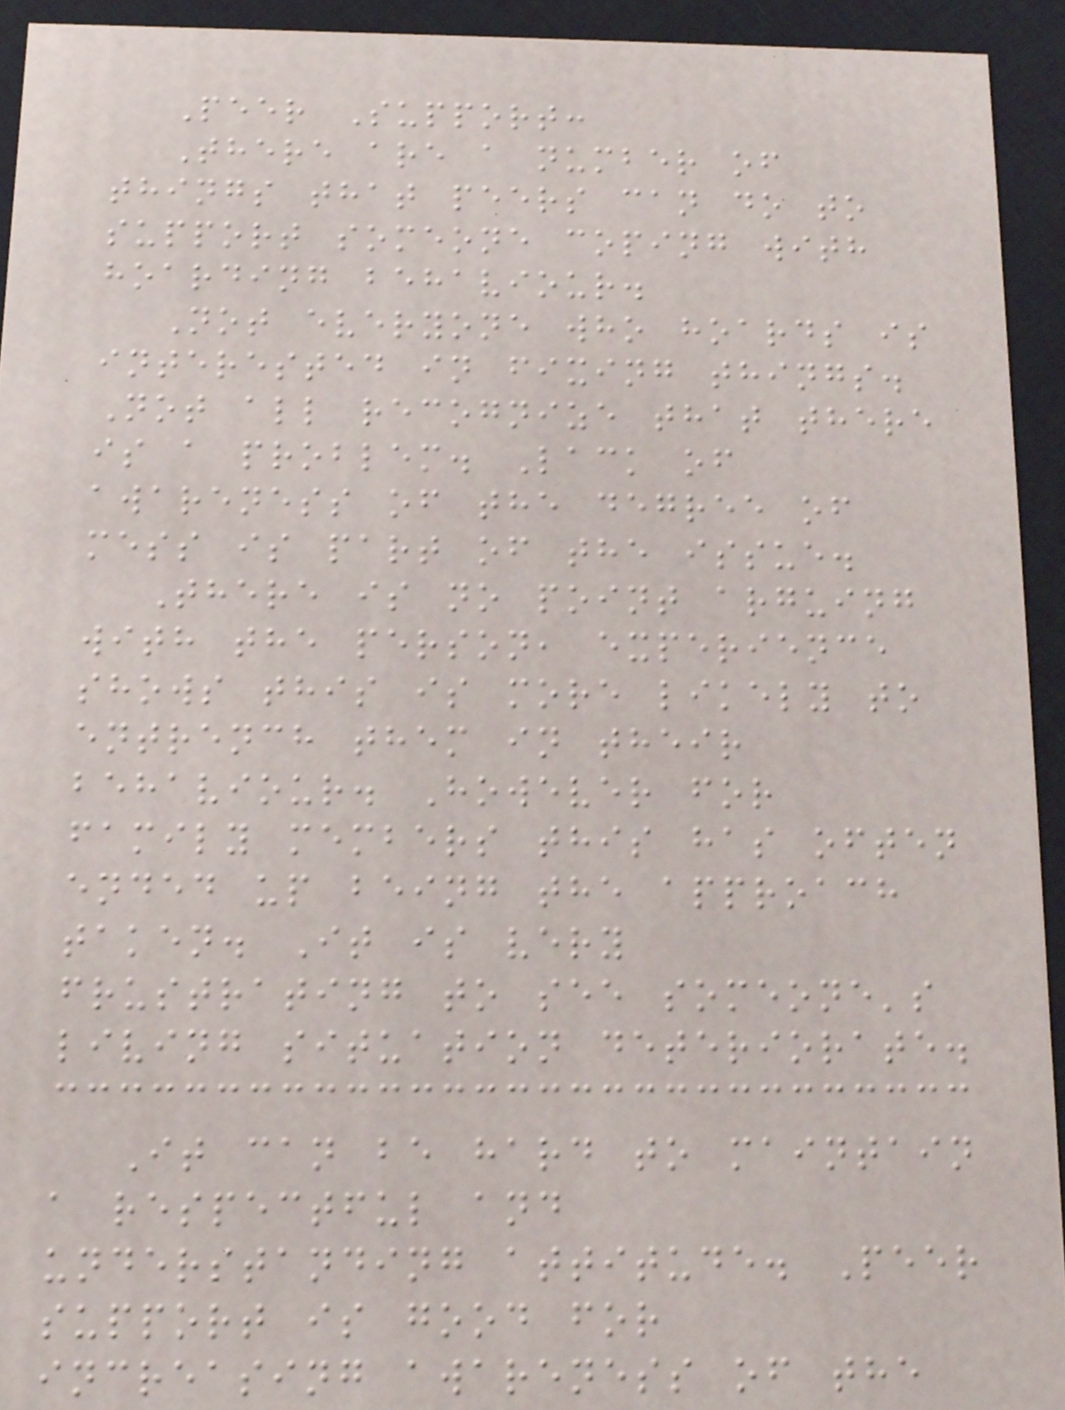Peer Support:
There are a number of
things that peers can do to
support someone coping with
hoarding behaviour.
Not everyone who hoards is
interested in fixing things.
Not all recognize that there
is a problem. Lack of
awareness of the degree of
mess is part of the issue.
There is no point arguing
with the person, experience
shows this is more likely to
entrench them in their
behaviour. However for
family members this has often
ended up being the approach
taken. It is very
frustrating to see someone's
living situation deteriorate.
It can be hard to maintain
a respectful and
understanding attitude. Peer
support is good for
increasing awareness of the
